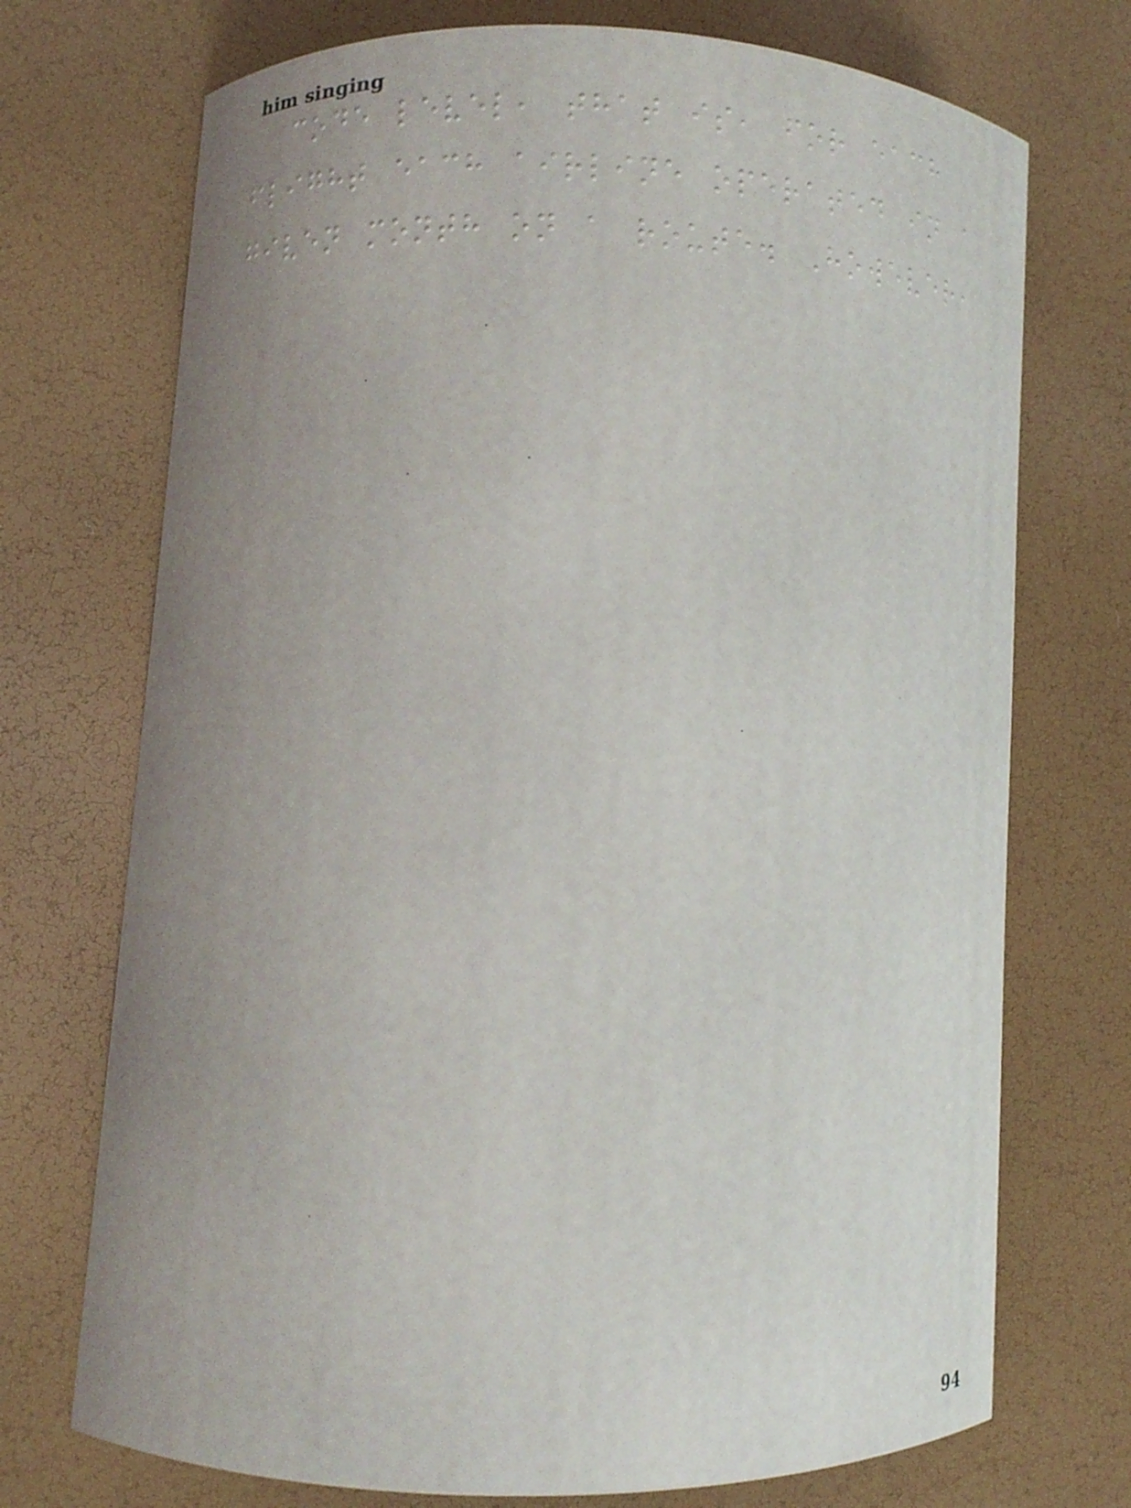code level, that is, for each
flight each airline operated in a
given month on a route. However,
